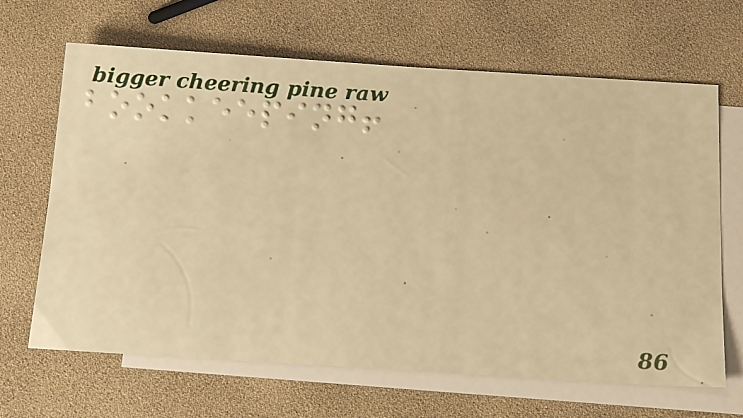bookkeeping!
